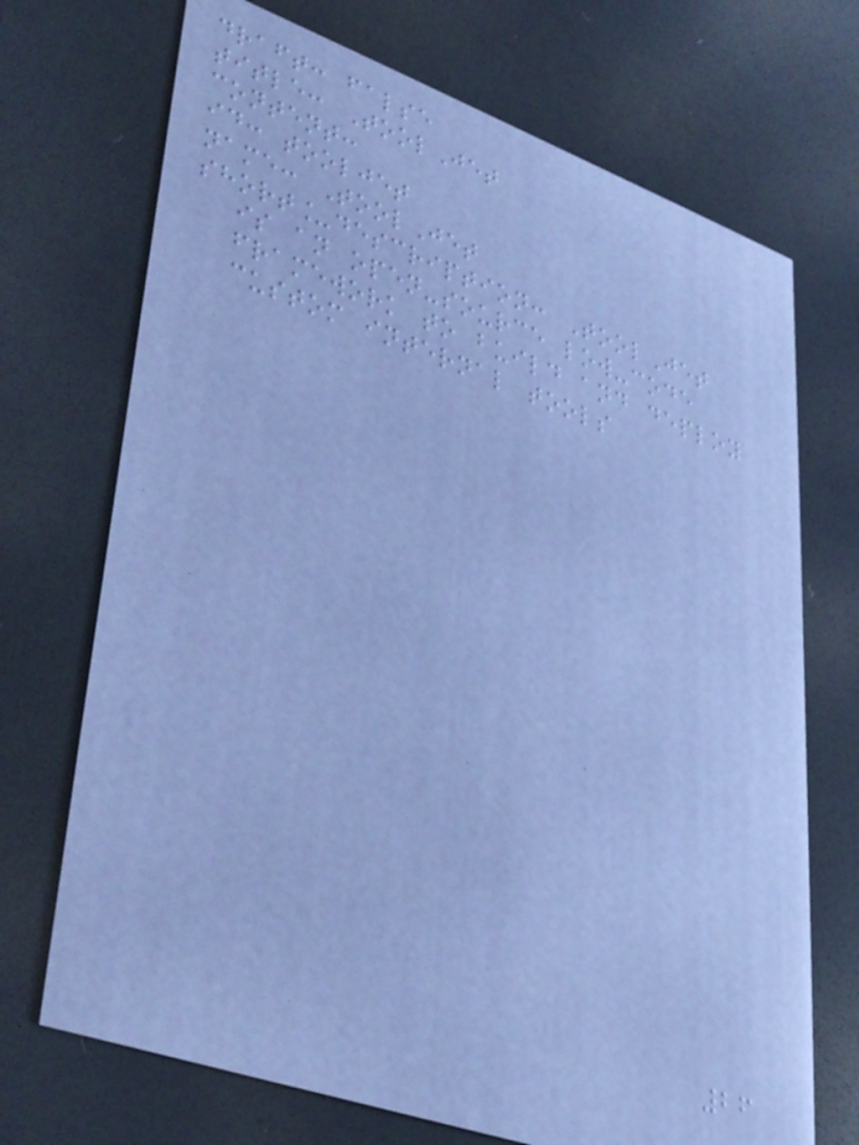draft: false
title: ToolJet
content:
id: tooljet
name: ToolJet
short_description: ToolJet
is an open-source low-code
framework to build and deploy
custom internal tools
26
